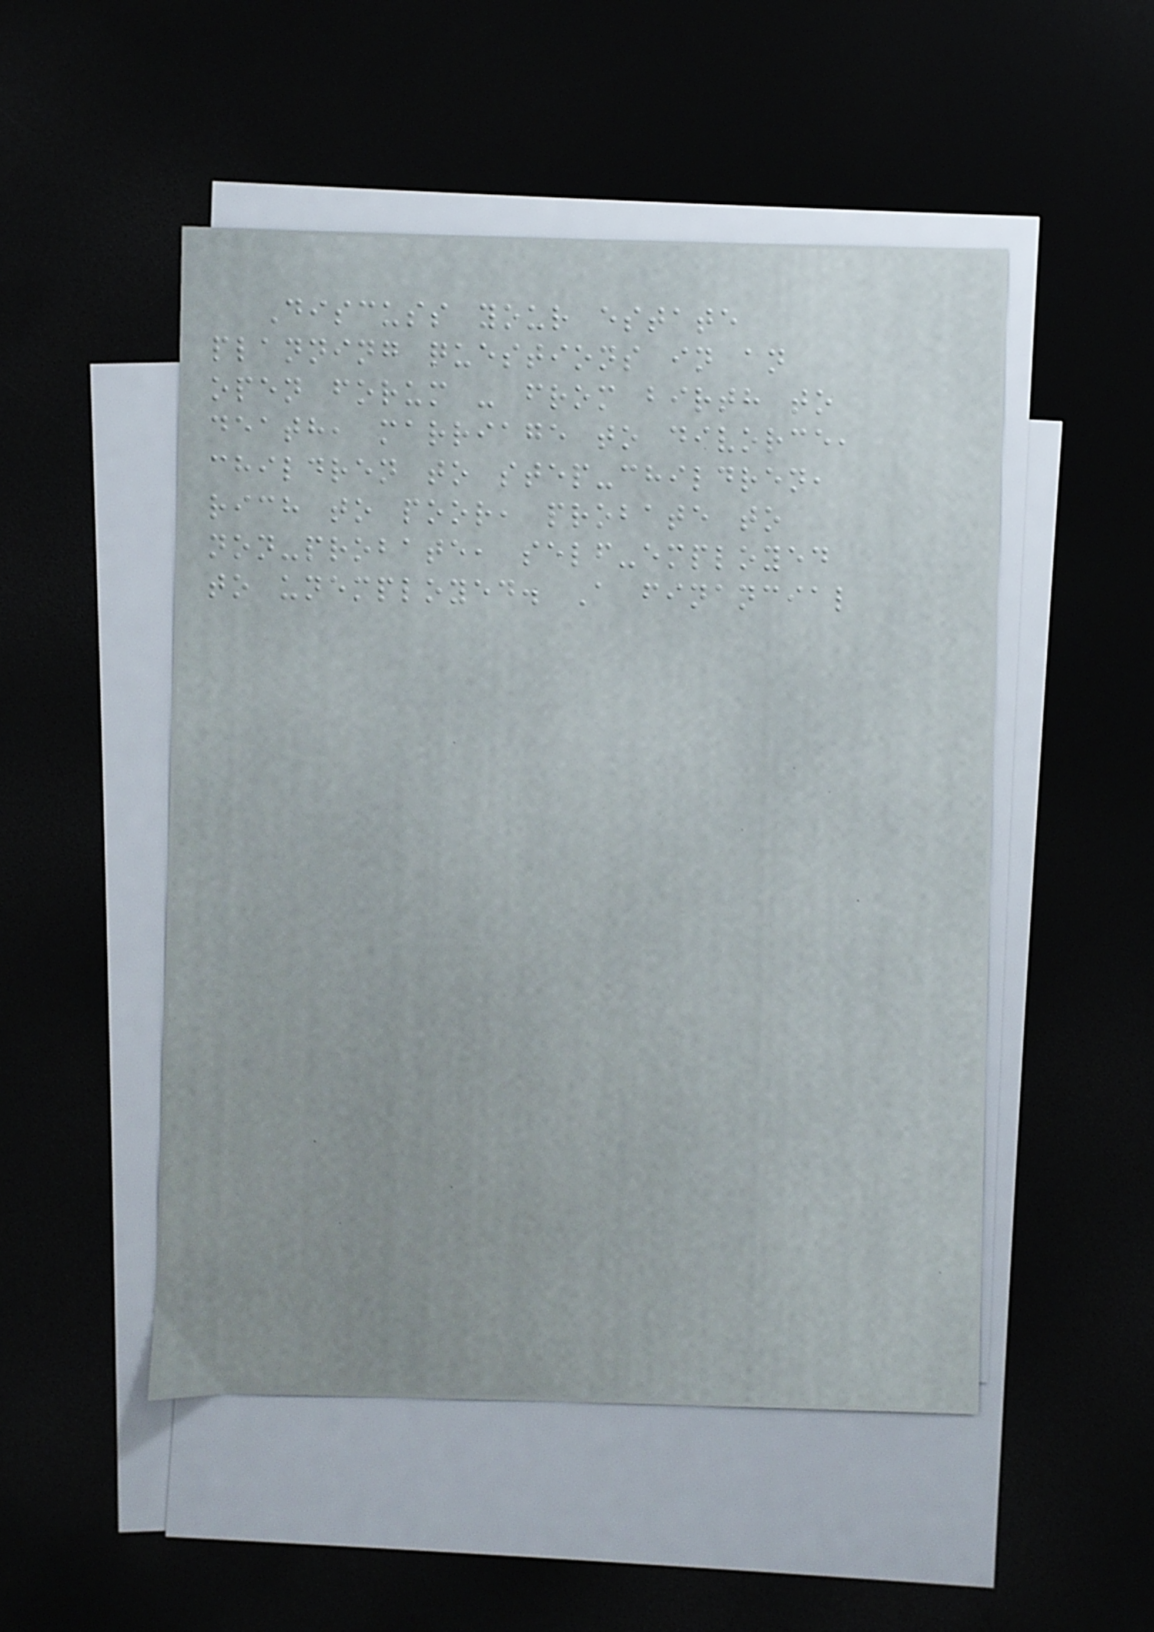Discuss your estate
planning questions in an
open forum - from birth to
death, marriage to divorce,
children to step-children,
rich to poor, probate to
non-probate, self-employed
to unemployed. A financial
